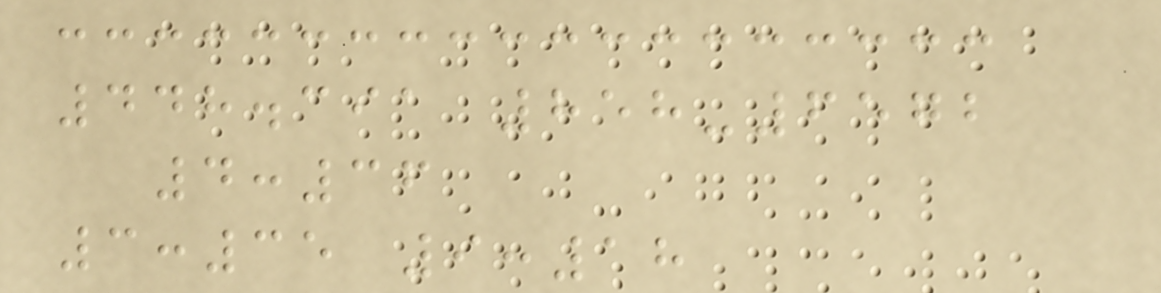448.391 858-6572
4:36
3:35 9:18
